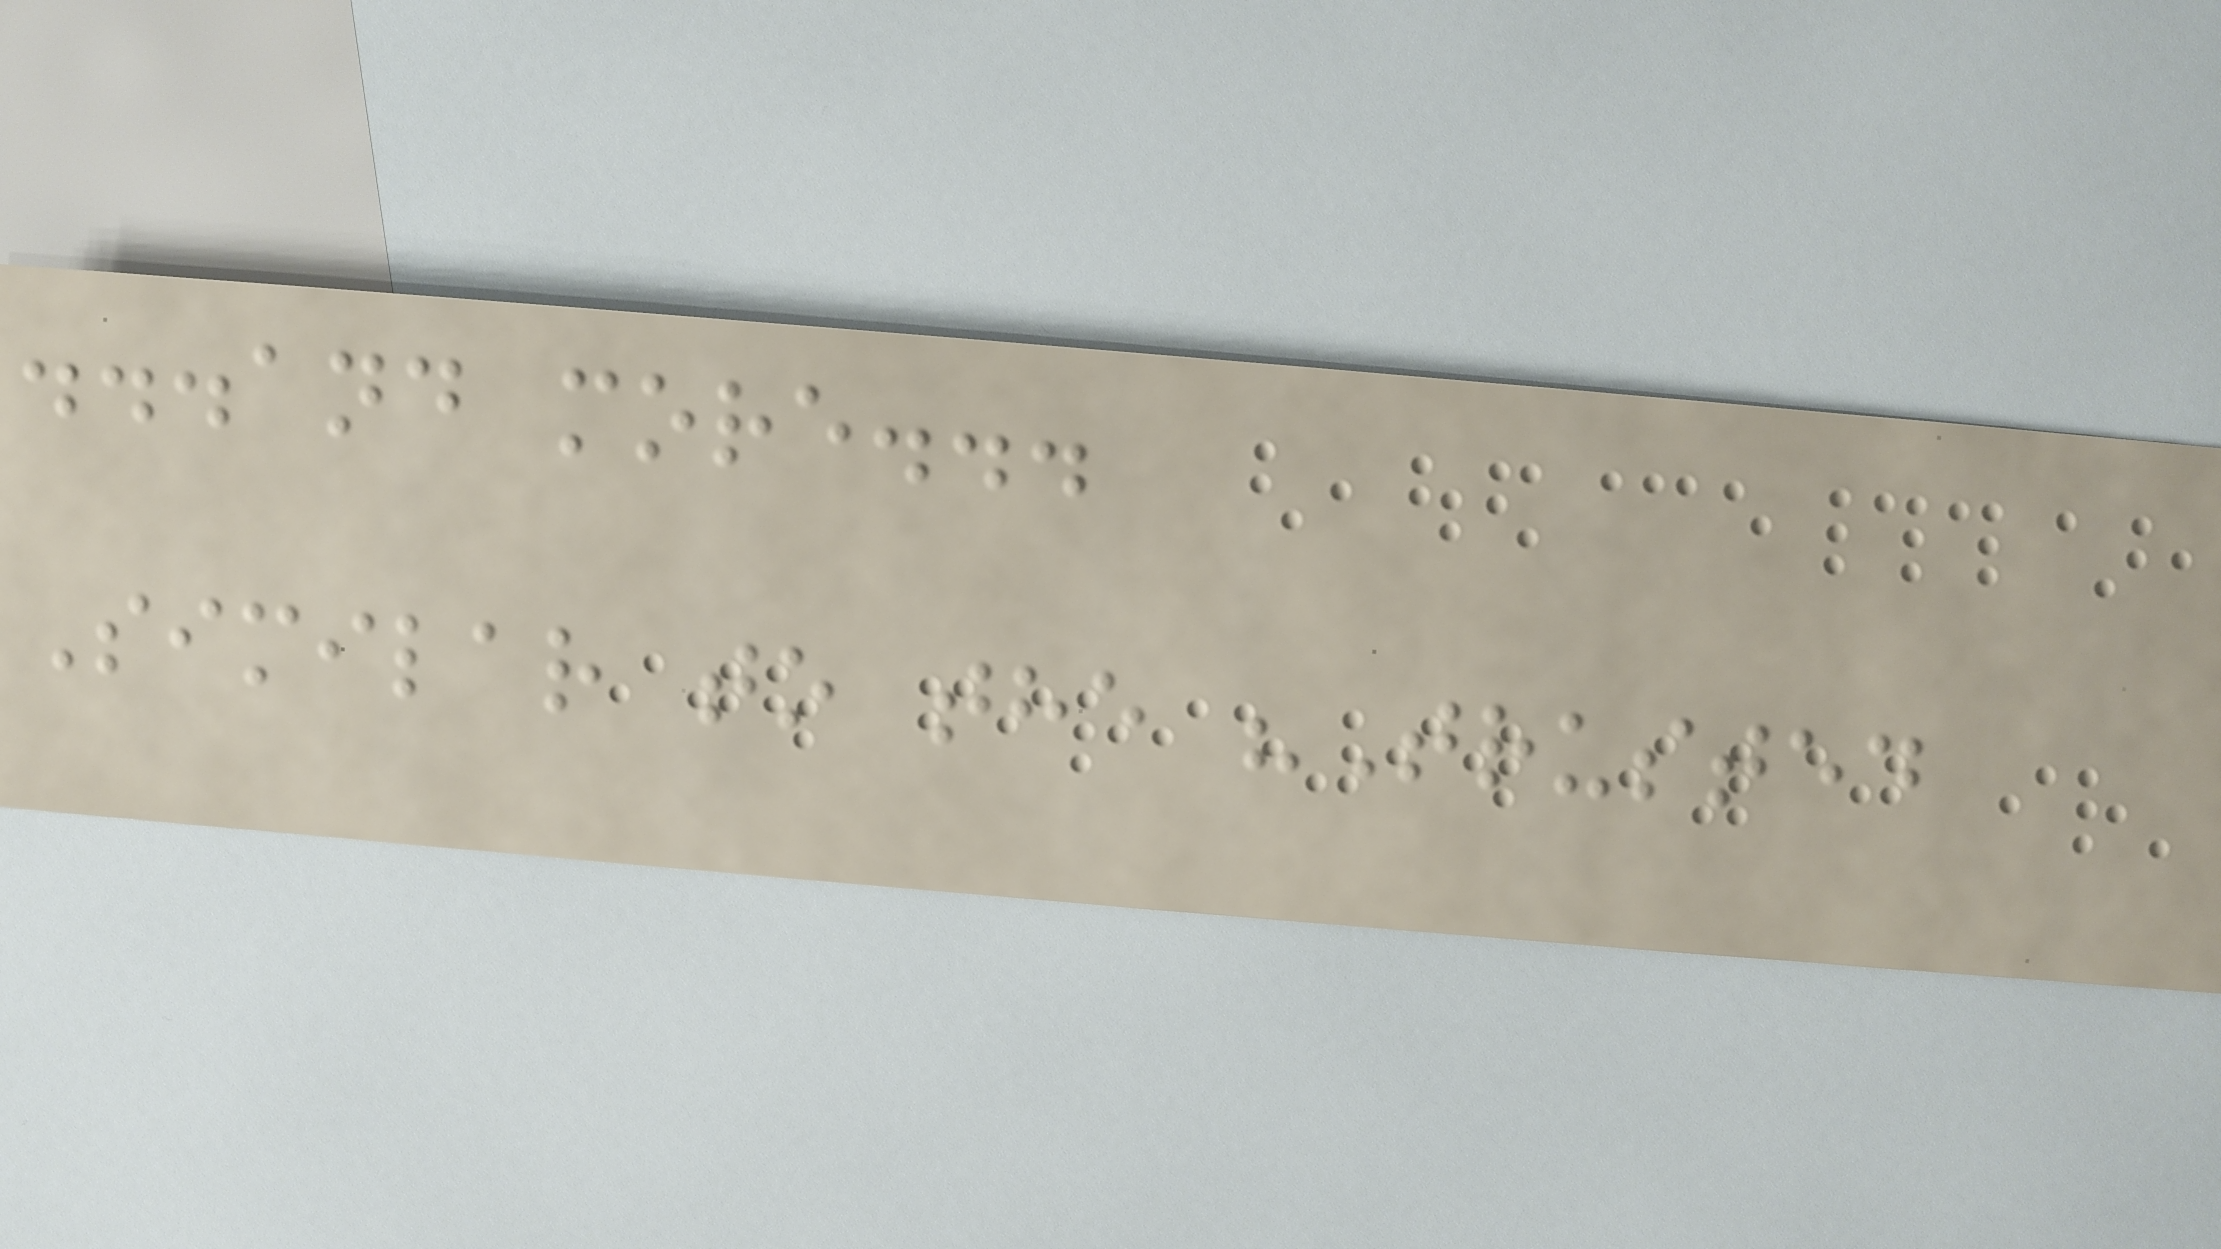...and more...
Similar to the "Trusted
